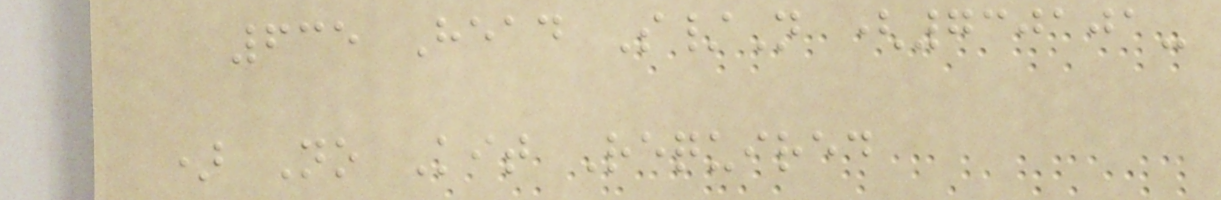635 Head S/N (730101-
) No Kit Required
